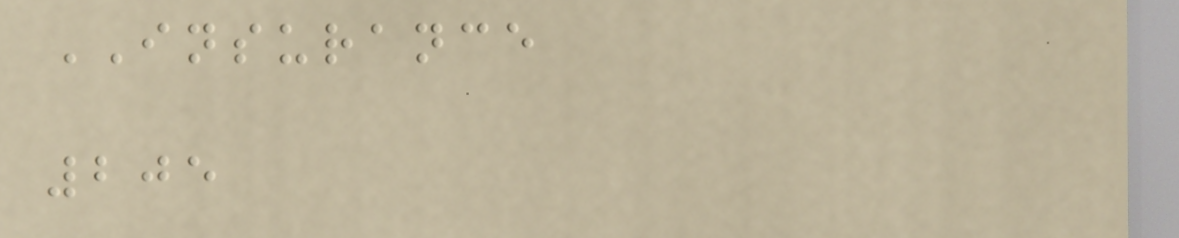INSURANCE
205
